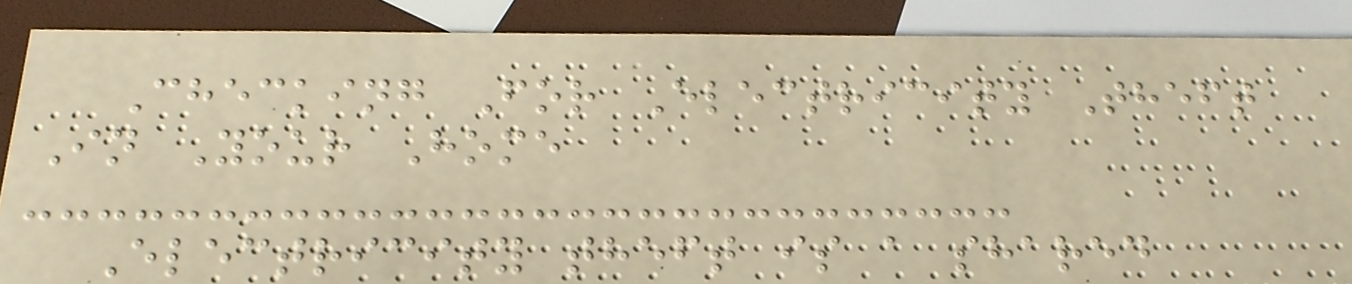Checking For Electricity Theft
In Your Home
Electricity theft is a shared
